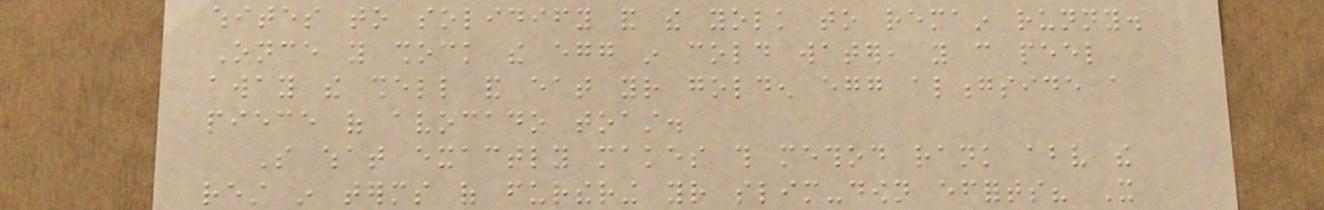whites to solidify and the yolk to remain runny.
Once you shock the egg in cold water, you can peel
away the shell and eat your golden egg alongside a
piece of avocado toast.
So what exactly makes this method rank above the
rest in terms of furthering your slim-down efforts? It
